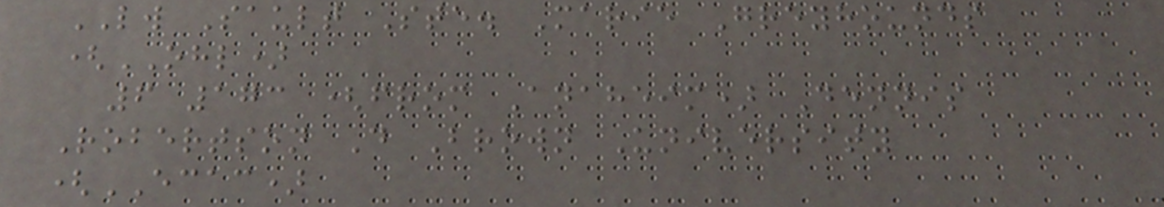LW Sault Ste. Marie Greyhounds
(OHL)
6 173 (from Anaheim) Dennis
Robertson D Brown University
(ECAC)
